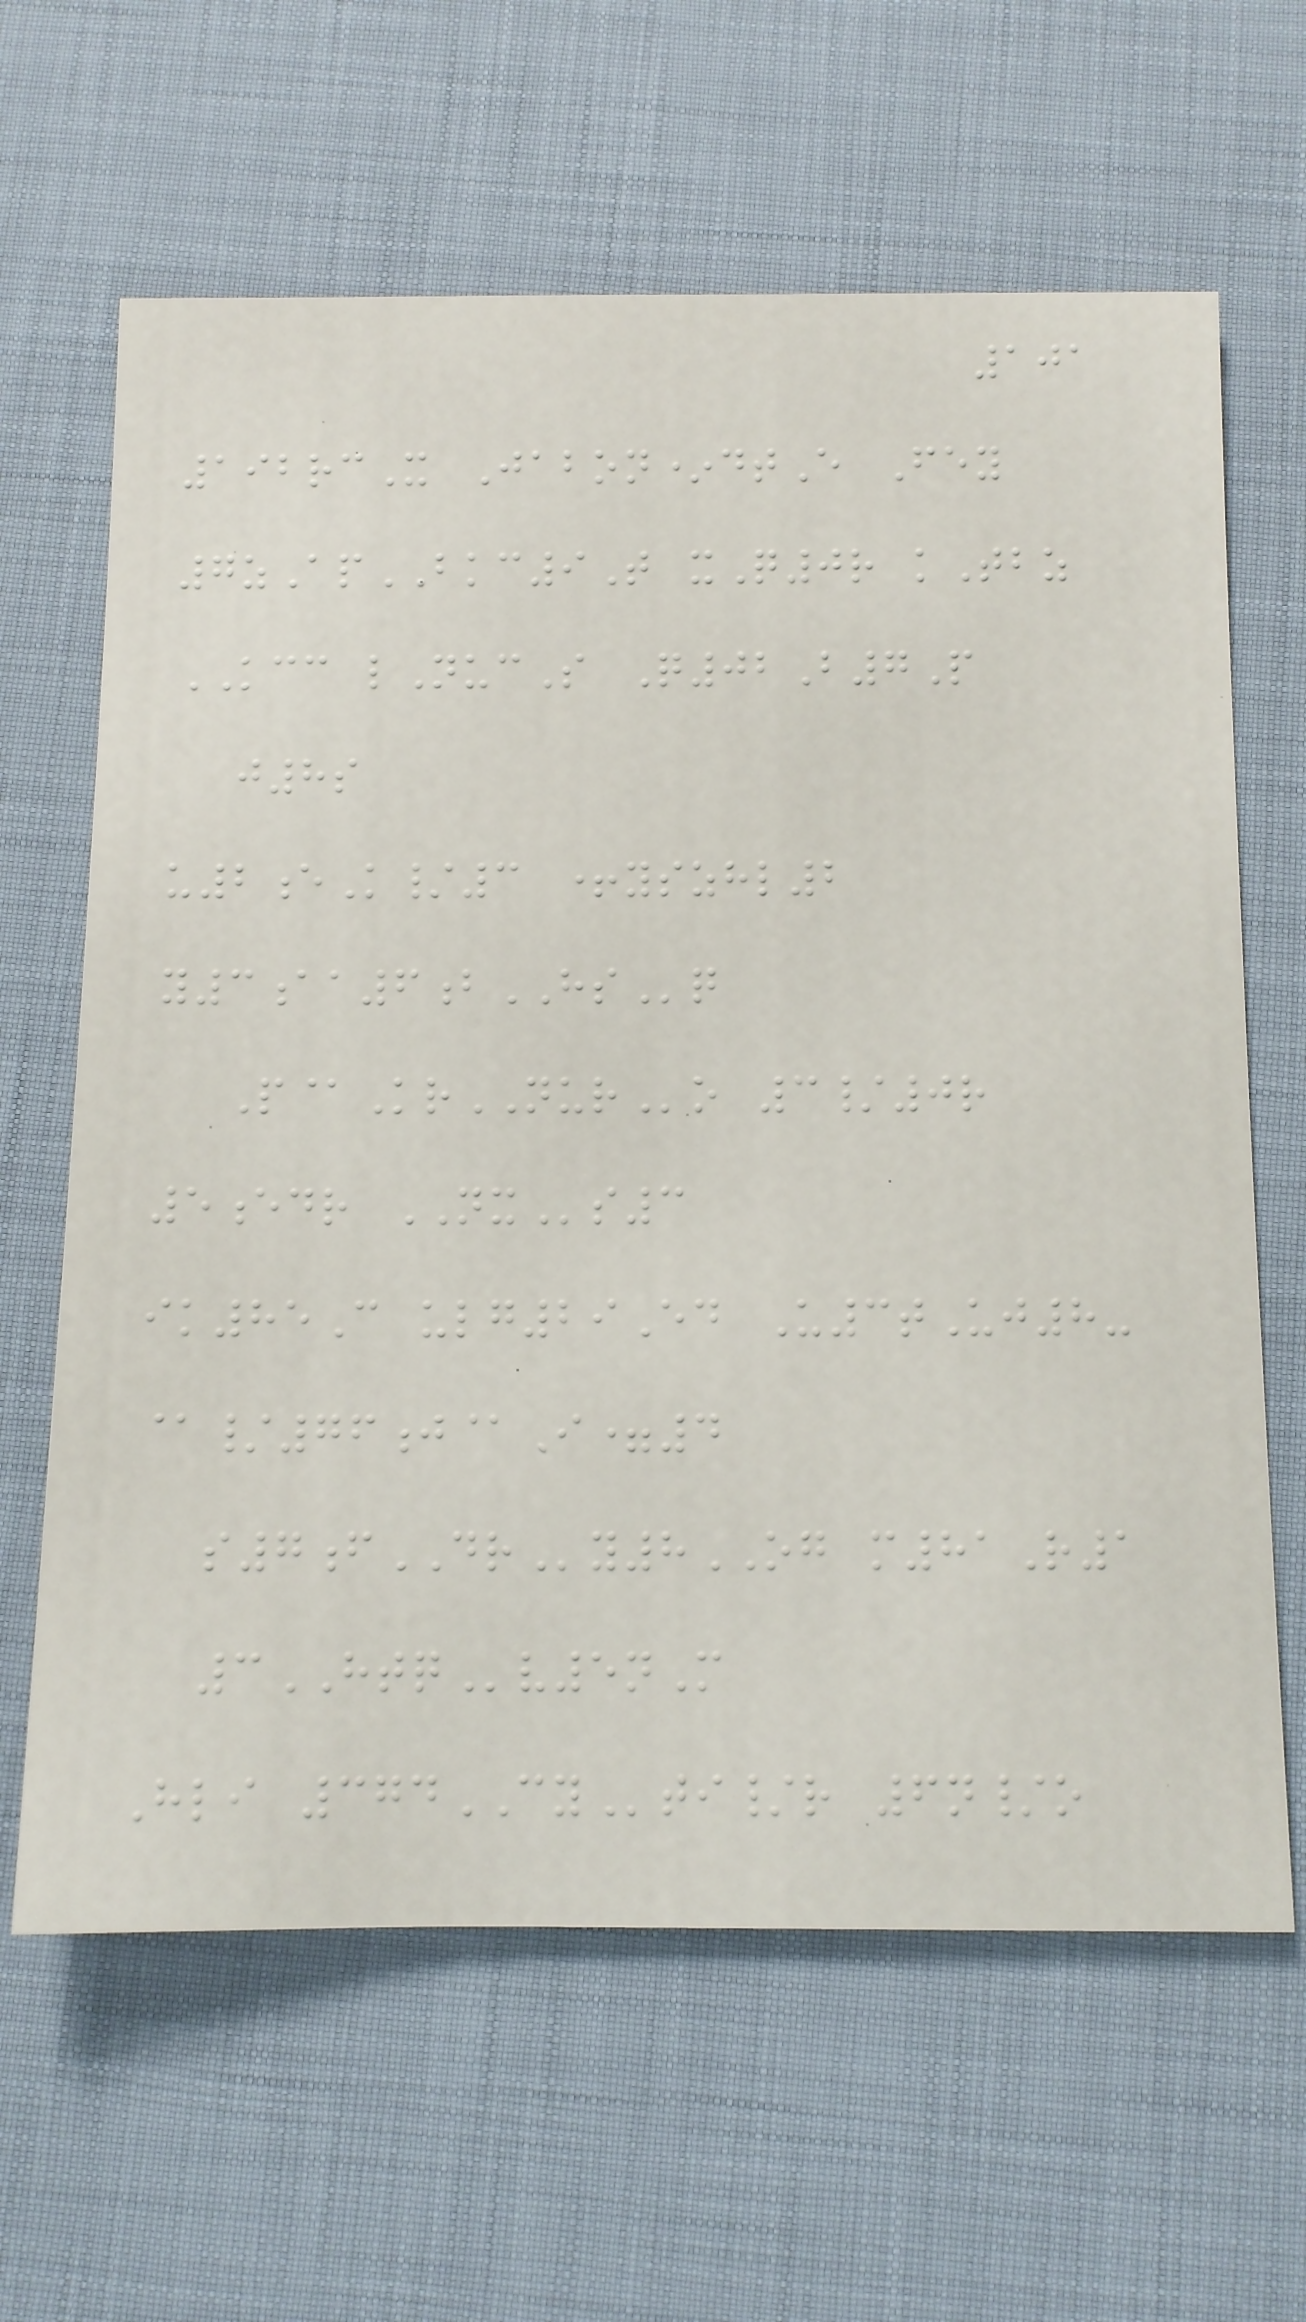101
192rcX Jabon*dtE Fey
7zApBKC9T xQ0r kTbz
KCC lNucS Q02B7P
j8s
u2eK/3 +yszhl2
y3aa6bHSq
P@KrNURo 3/0r
5edr NXs3
ik85C ulg29Ed U3tUj8-
@/76j@I=4
s7fDRy8OG m81R1
3HTQv5nM
Hli 374CYti/r 6n/o
